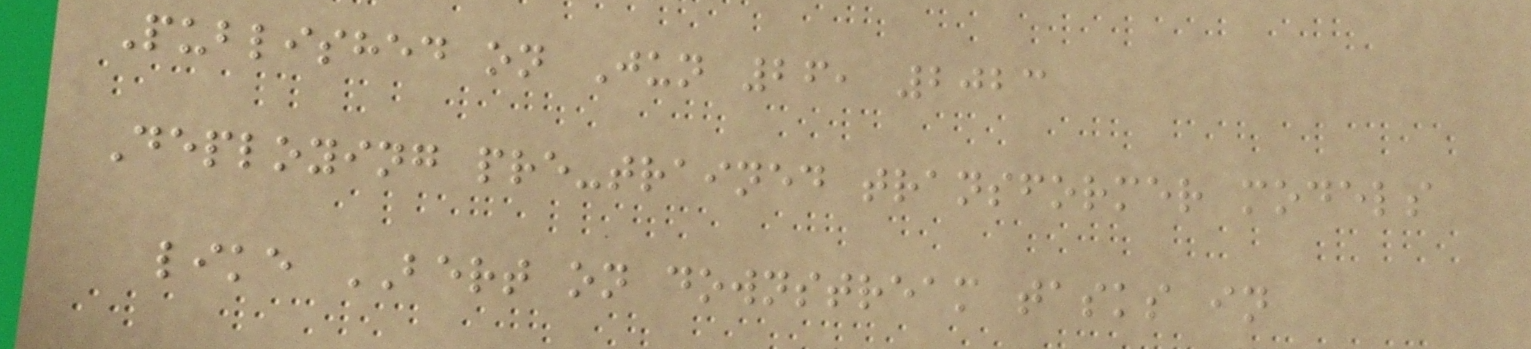Published on Jun 26, 2023
Deploying pre-trained transformer models
like BERT on downstream tasks in
